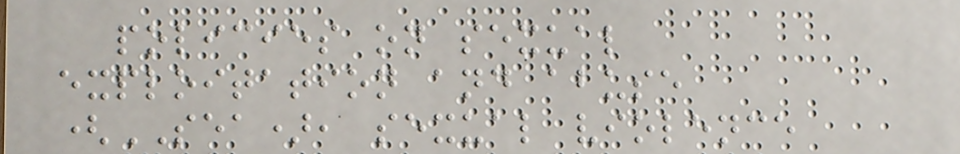policies on sexual
exploitation and abuse
(SEA), sexual violence
